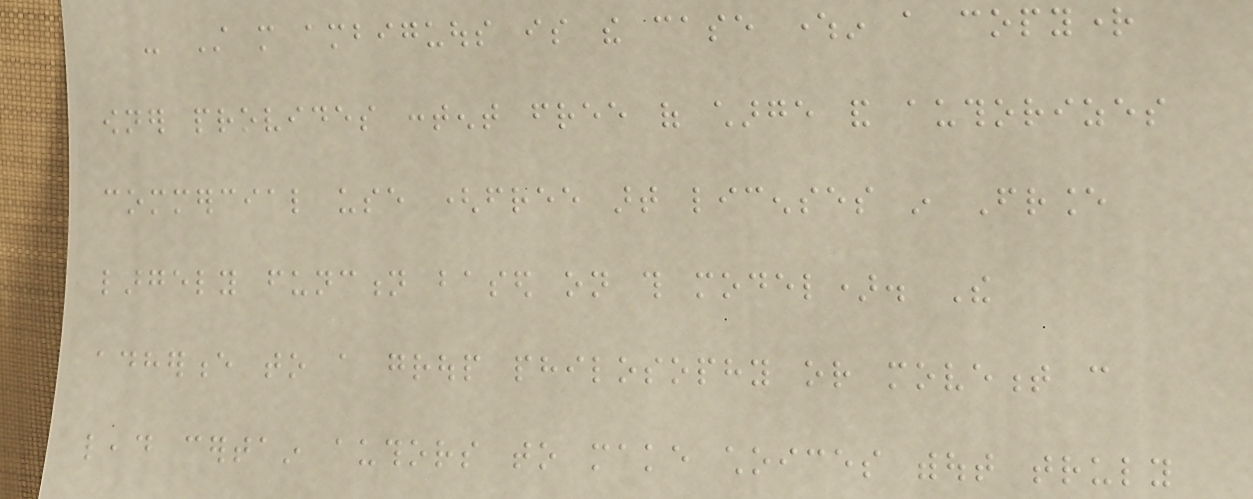- Still more ambiguous is the case wherein a copyright
owner provides content free of charge and authorizes
commercial use (free art licenses in France
largely function based on this model). The
adherence to a group philosophy or movement can
lead certain authors to make choices without truly
